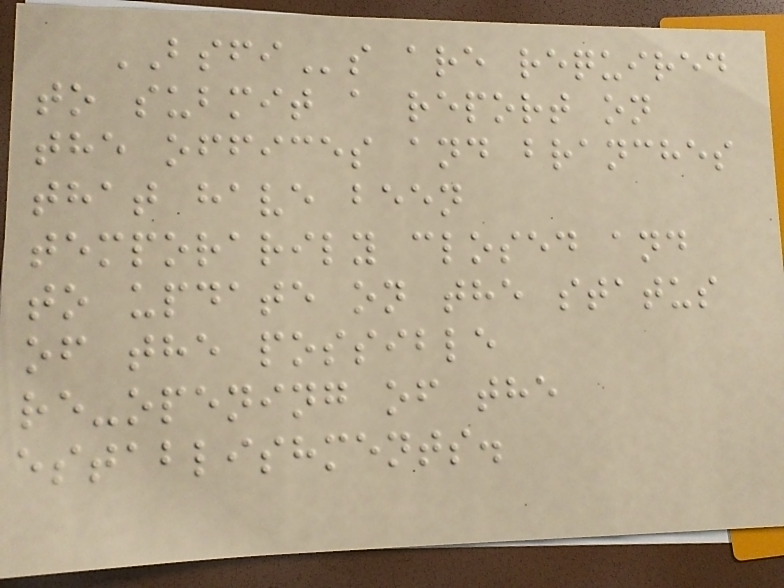BSFIs are required
to submit a report on
the offices and branches
that have been
temporarily closed and
to update on the status
of the possible
re-opening of the
establishments.
